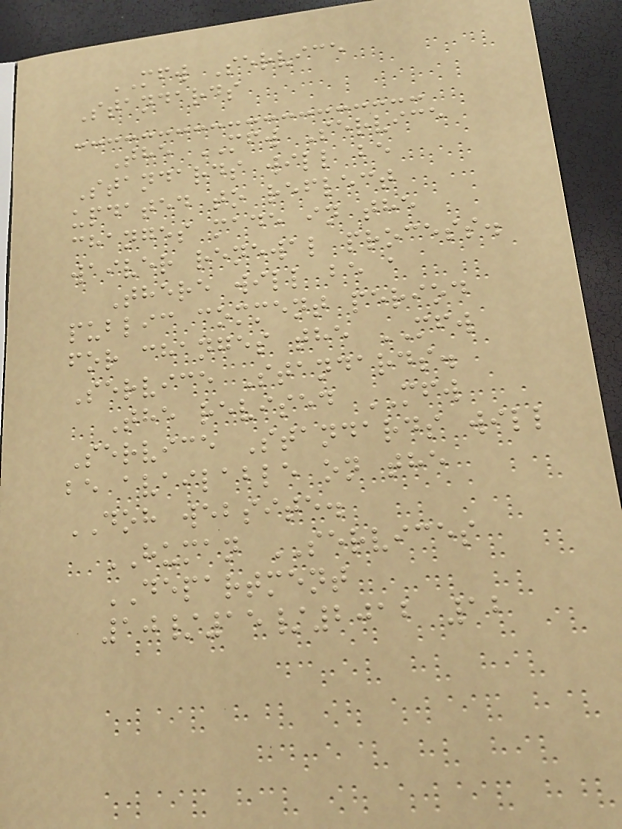MFW Service
Standards
The MFW Service
Standards will be
updated to reflect
changes made in the
waiver renewal process.
There will be a
public comment period
for changes the MFW
Service Standards.
The revised MFW
Service Standards will
be available on the
DOH website.
HUMAN SERVICES
DEPARTMENT
10/15/2012 12
